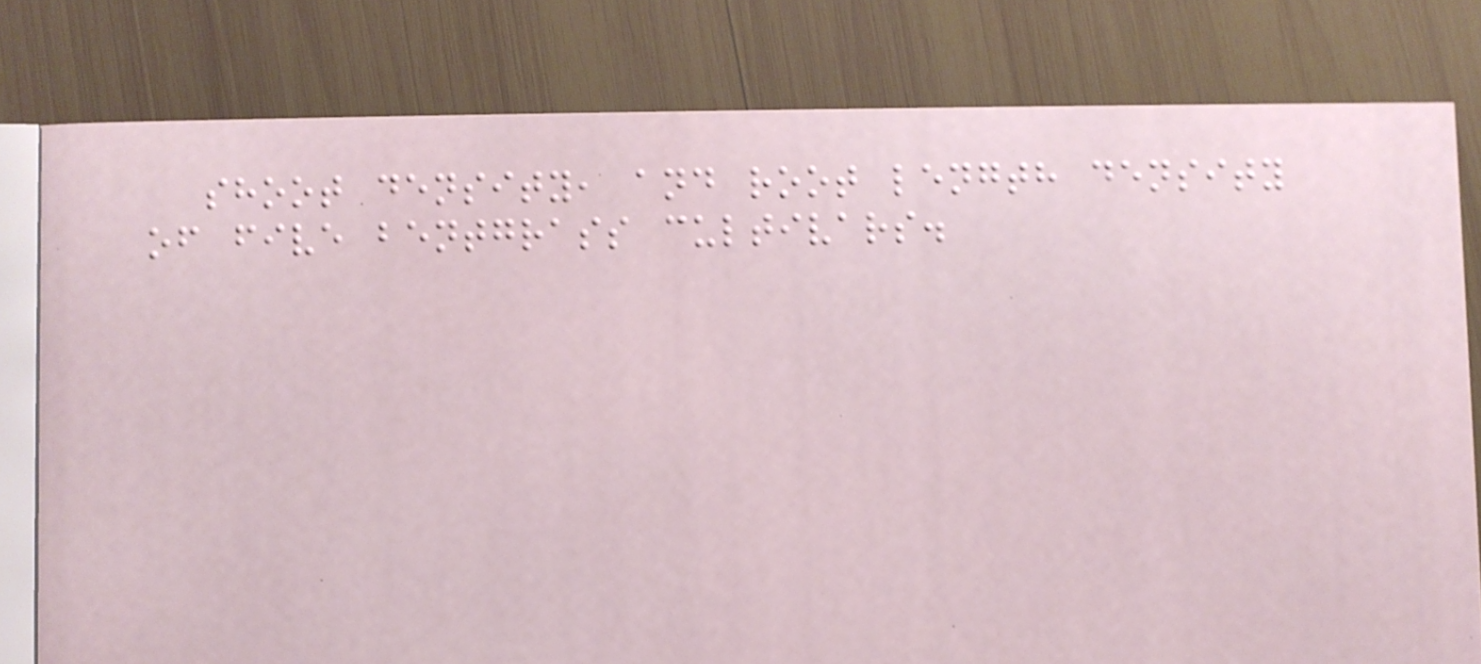shoot density, and root length density
of five bentgrass cultivars.
